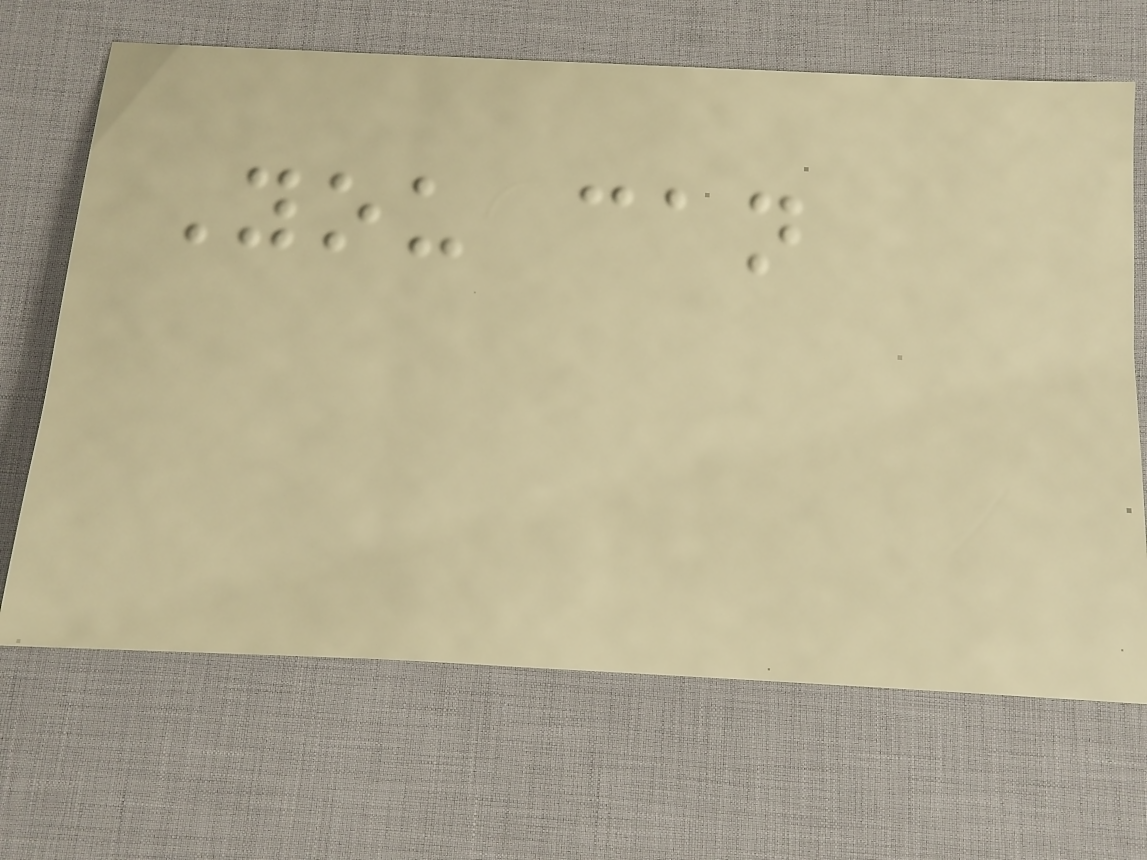You can
